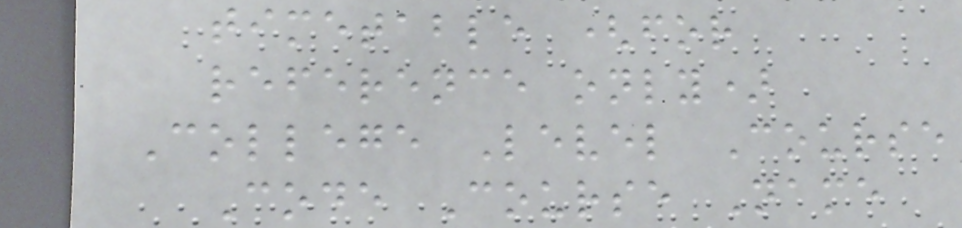timetable (for
reference only)
College Level Course
Code Course Name
